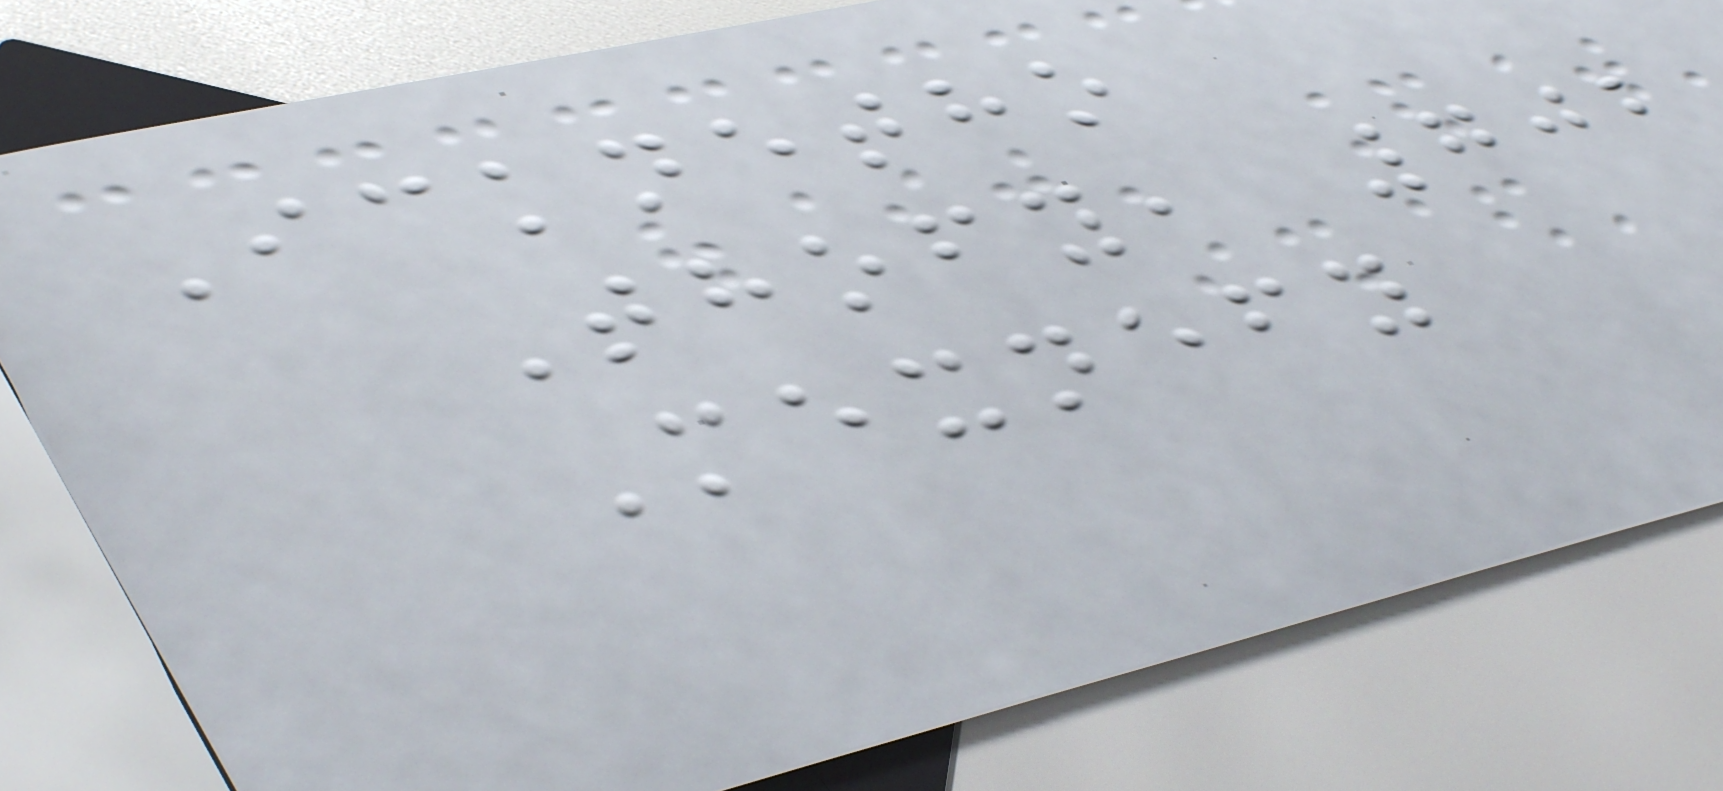Icknetho
Thofy, 702
Mexnefy
